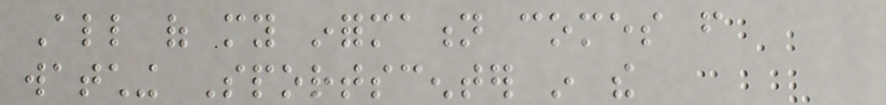All of my information comes from
watching Sportscenter in the
